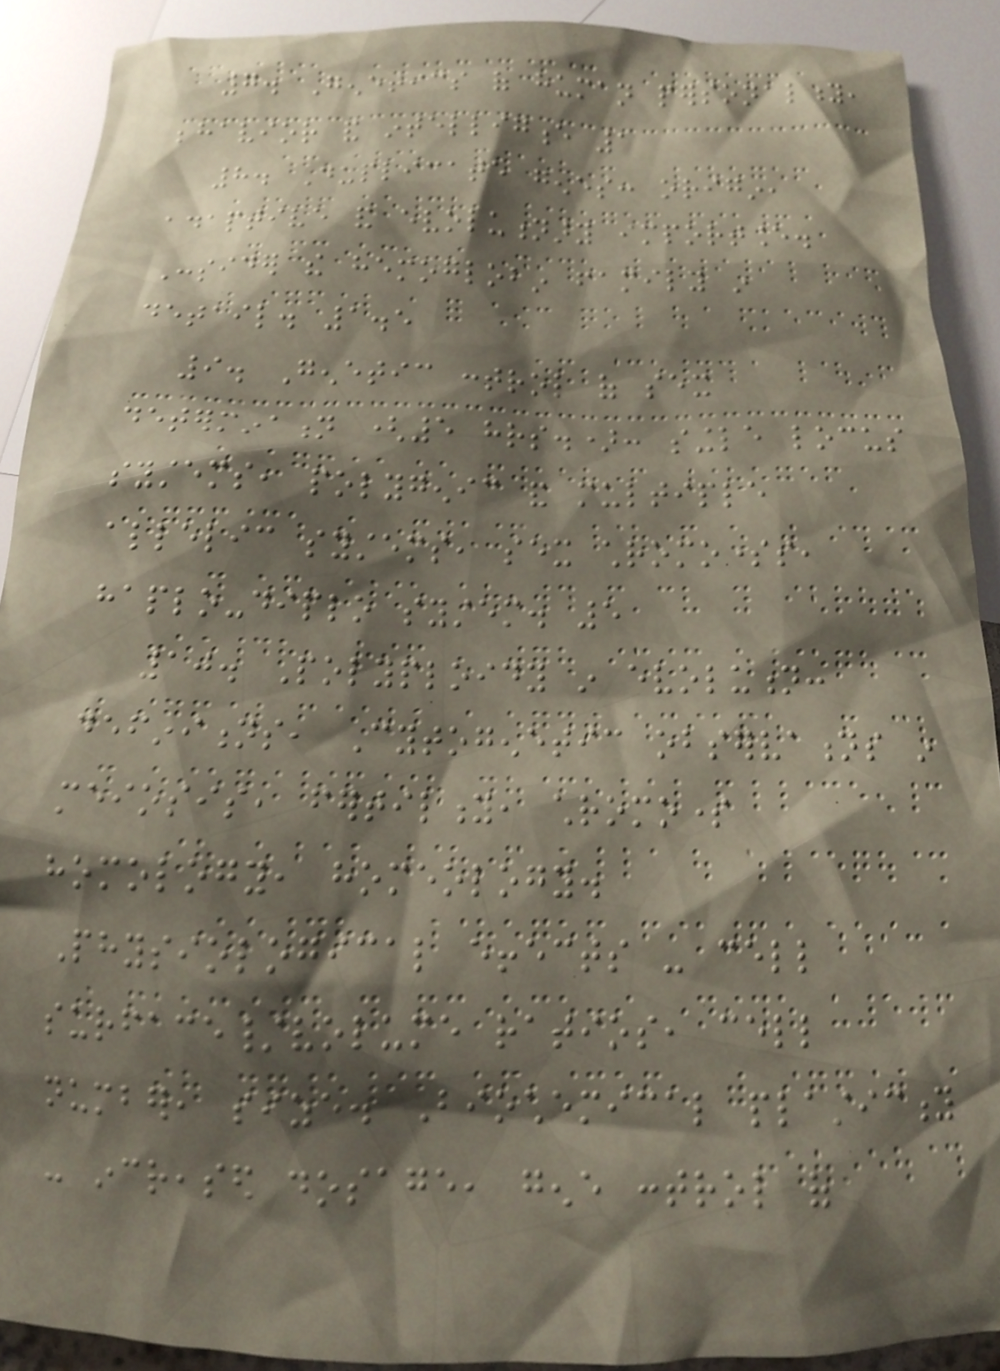7. Genetics of human personality,
behavior and intelligence 1
8. Duplicate genes: origin,
adaptive and evolutionary importance.
Consider the hemoglobin family in
detail. 1.5
9. Genetic control of sex
determination (5 hrs.): single locus
systems, polygenic and multiple
allelic systems, sex chromosomes,
haplo-diplo system. 5
10. Polyploidy in evolution:
definitions, Cytogenetic observations in
meiosis, fertility, chromosome
homology, homeology.
Physiological effects - cell
surface/volume ratios, cell
number, size. Biochemical plasticity
- increased dosage, gene control of
